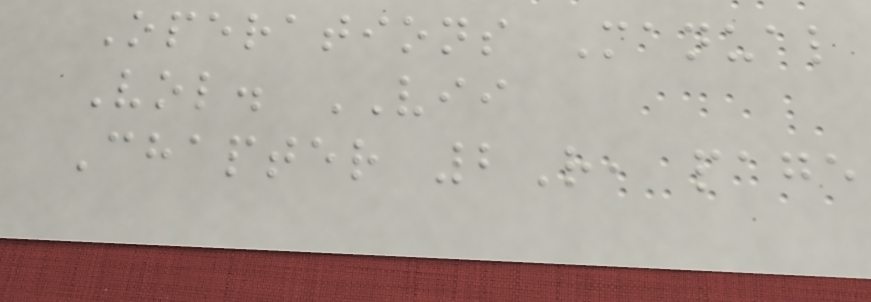Operations Manual
Vol. VII
Chapter 2R, page
